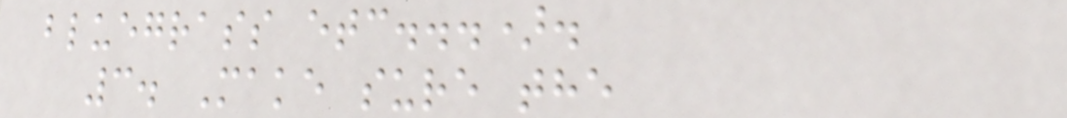bluegrass etc...).
3. Make sure the
